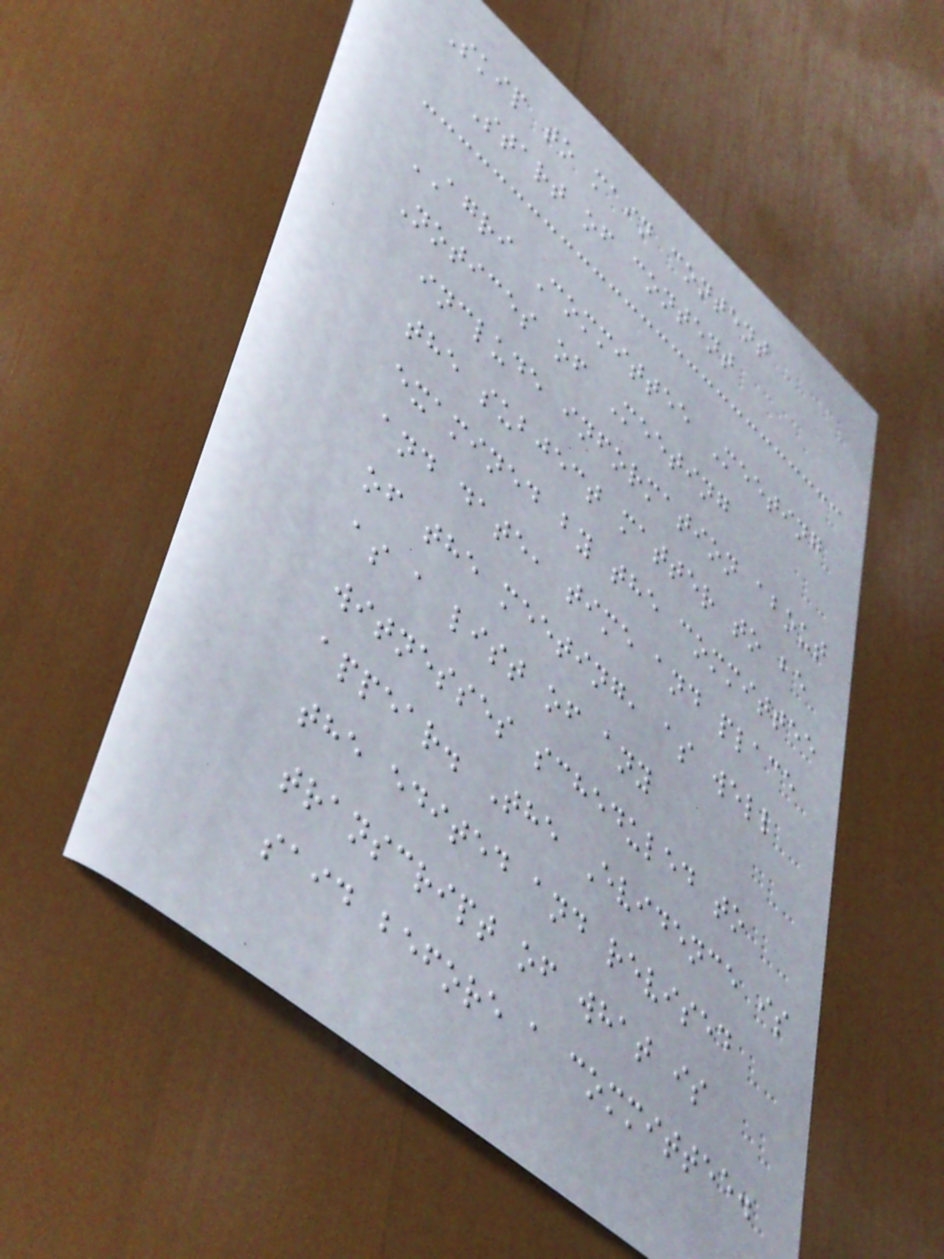Skip to main content
Start of content
AGRI Committee Meeting
Notices of Meeting
include information about
the subject matter to be
examined by the committee
and date, time and place
of the meeting, as well
as a list of any
witnesses scheduled to
appear. The Evidence is
the edited and revised
transcript of what is
said before a committee.
